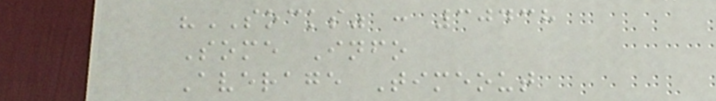"SOCKS" : 30438
Some Info
Average Timeout
